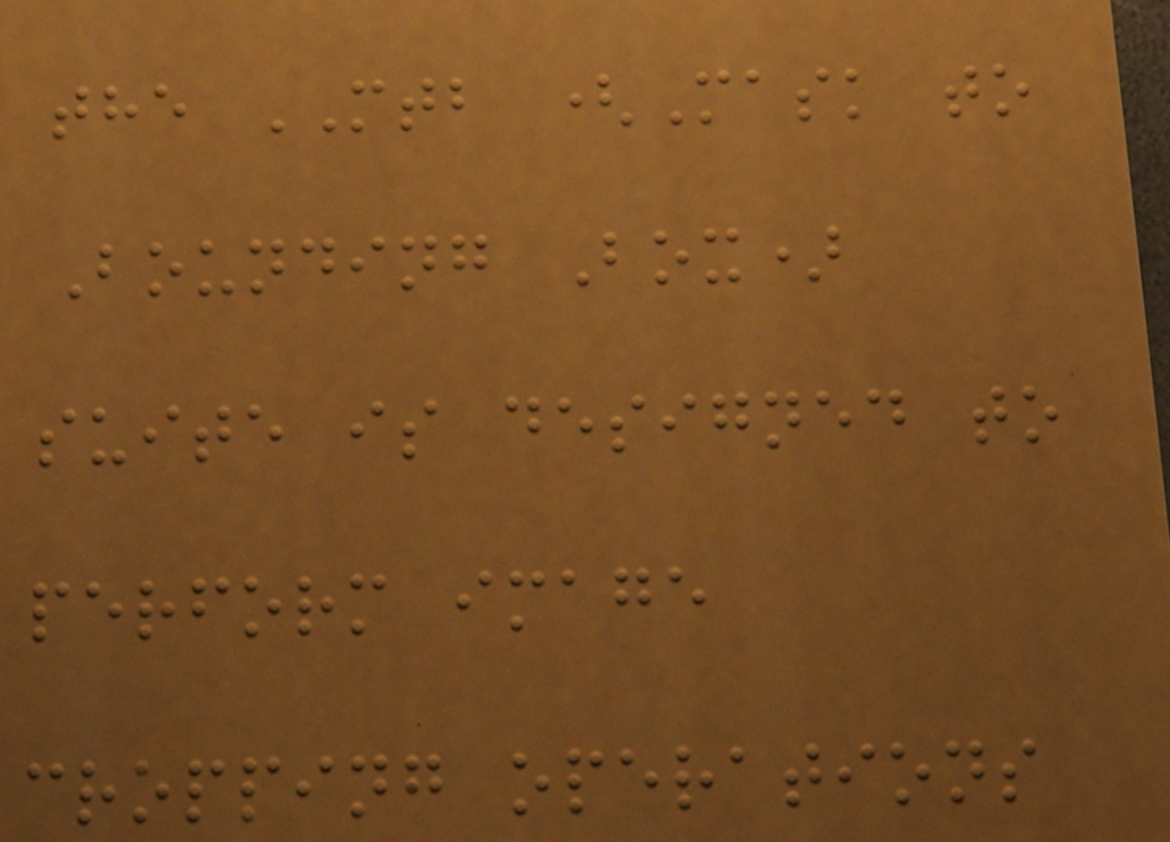the MTB (Mask to
Bounding Box)
suite is designed to
perform image
cropping operations
